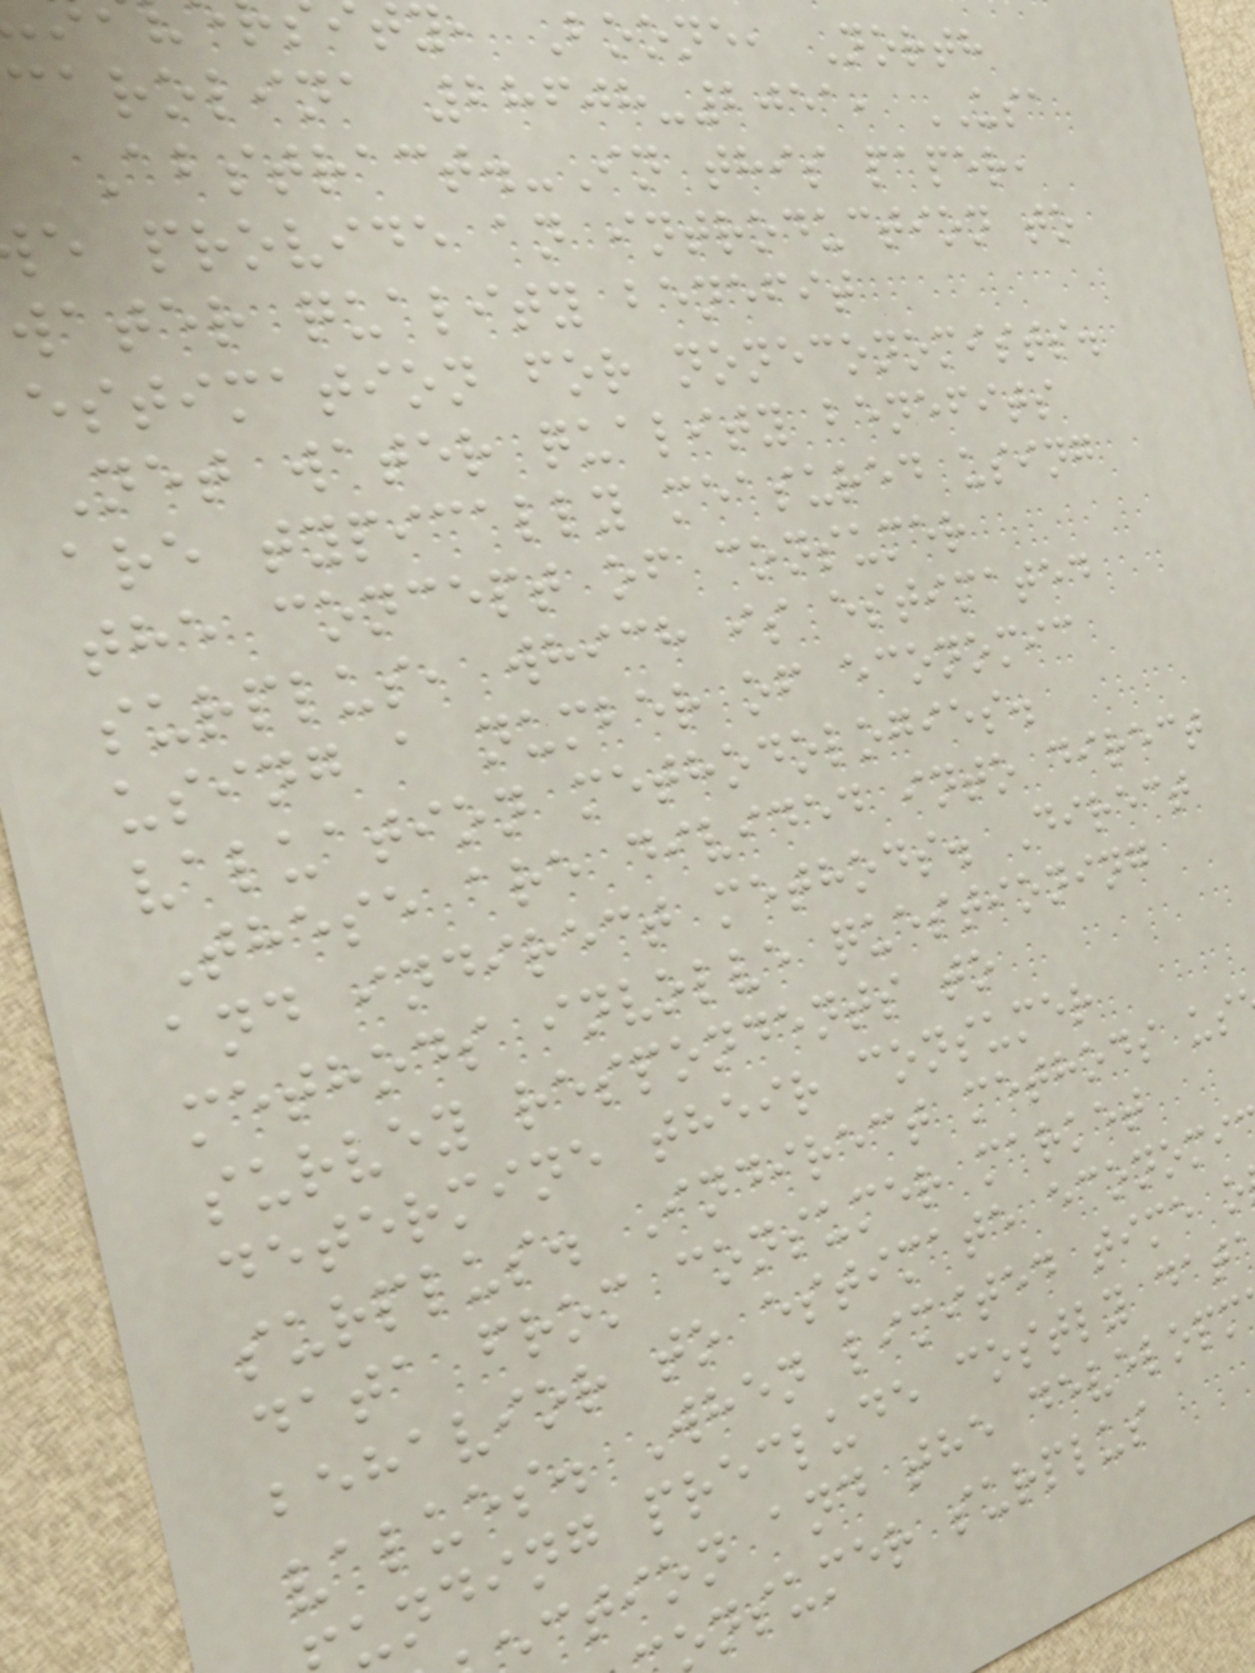ty, Boone, North
carolina 28608-2051, USA
Abstract.-In this paper,
e provide an introduction to
water quality benefit
estimation for noneconomists.
Net water quality benefits
are typically measured using
the concept of consumer
surplus, which is estimated
using a number of economic
valuation methodologies.
These are divided into direct
and indirect methods. Direct
methods involve questioning
survey respondents to
determine their consumer
surplus. Indirect methods us
data from consumer market
behavior to estimate economi
values. When limited time o
unding preclude costly dat
ction and the developm
nsumer surplus
